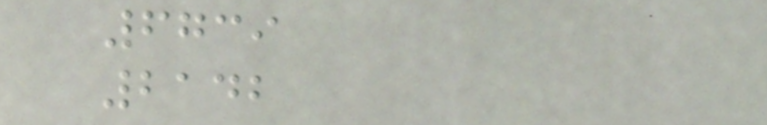6739
2142
